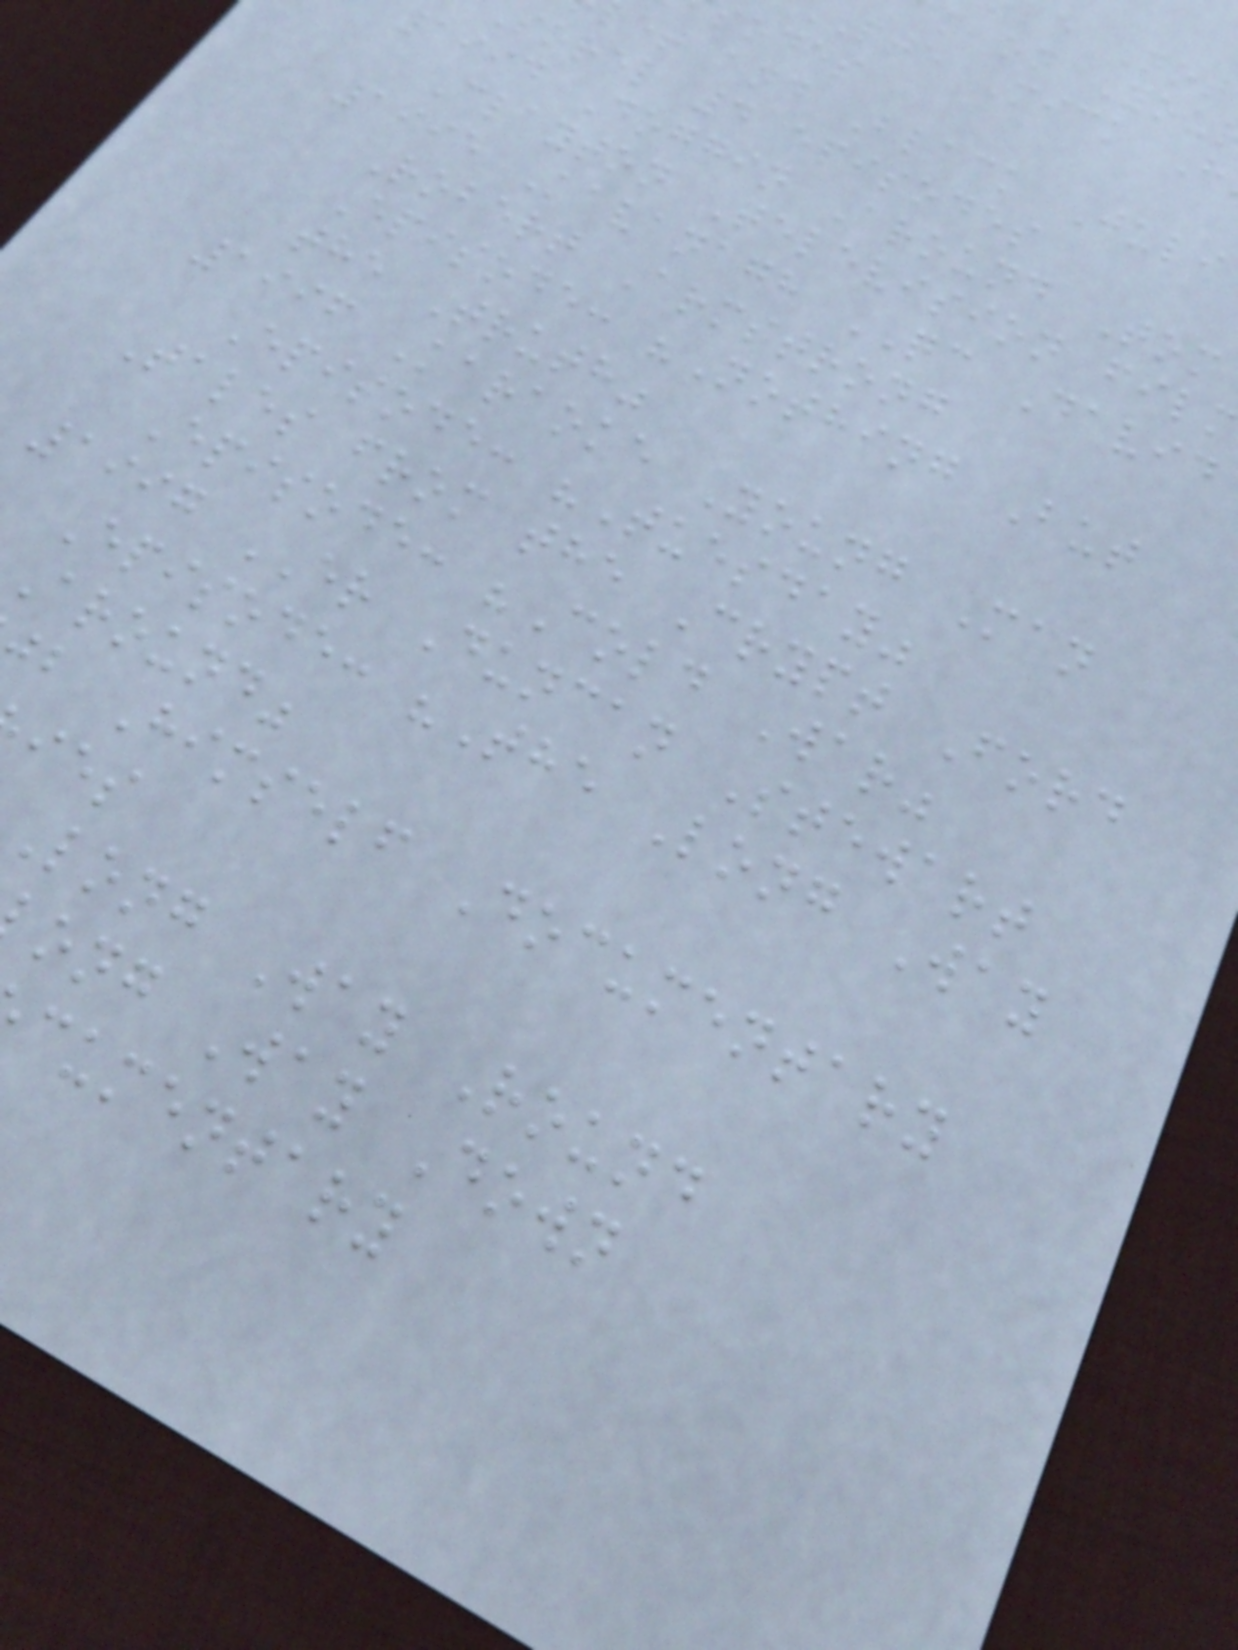k on You
pte Mick H
sodes
et and Black Juli
sorel 4 episodes
1994 Doggin Around Tom
Clayton Television fil
1995 Kavanagh QC David
Robert Armstrong
Episode: "Nothing But
the Truth"
1996 Karaoke Young Man
Episode: "Tuesday"
Tales from the Crypt Ford
Episode: "Cold War"
1997 ER Duncan Stewart
Episode: "The Long Way
Around"
b Himself Documentary
Long Way Round
ong Way Down
cumentary
